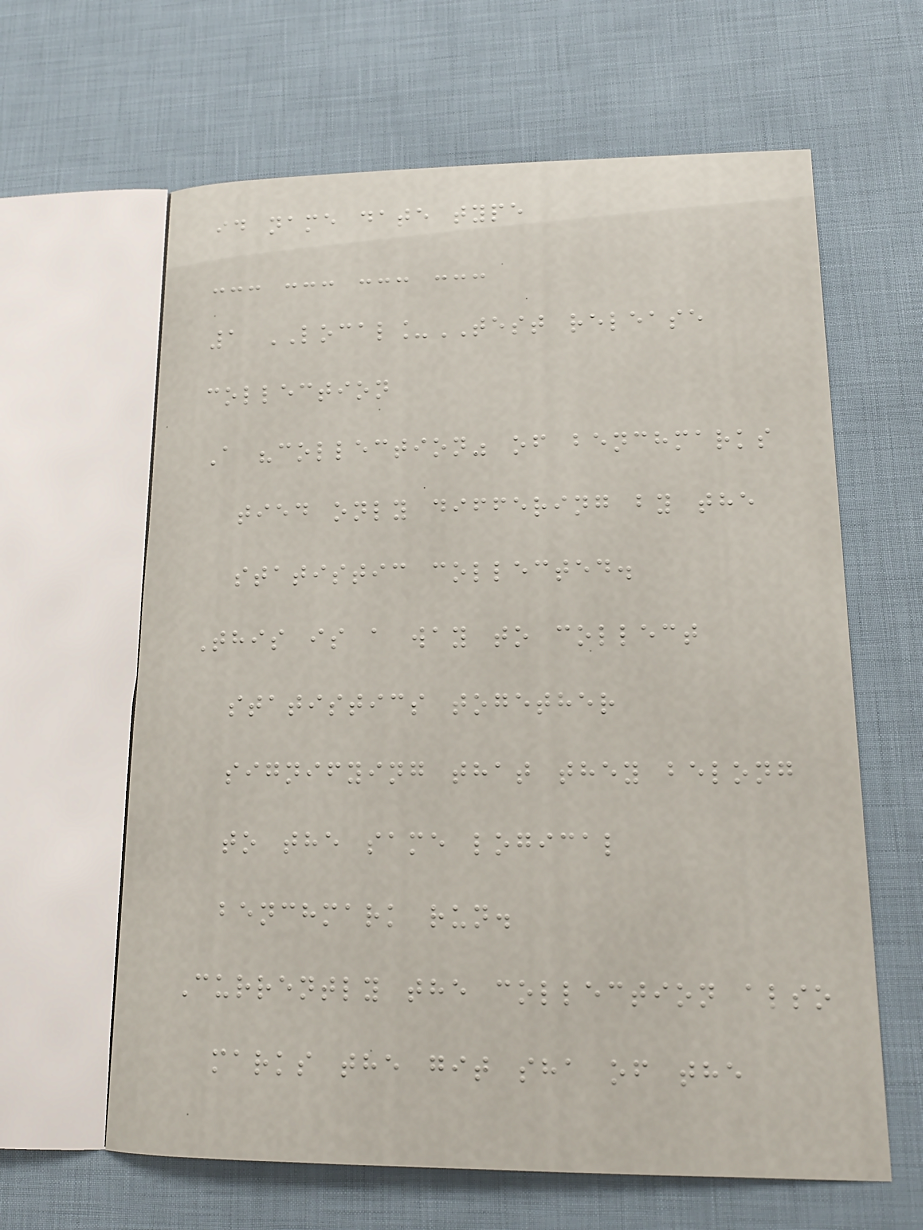id name date type
--- --- --- ---
1 LOCAL_TEST release
collection
A "collection" of benchmarks
tied only differing by the
statistic collected.
This is a way to collect
statistics together
signifying that they belong
to the same logical
benchmark run.
Currently the collection also
marks the git sha of the
